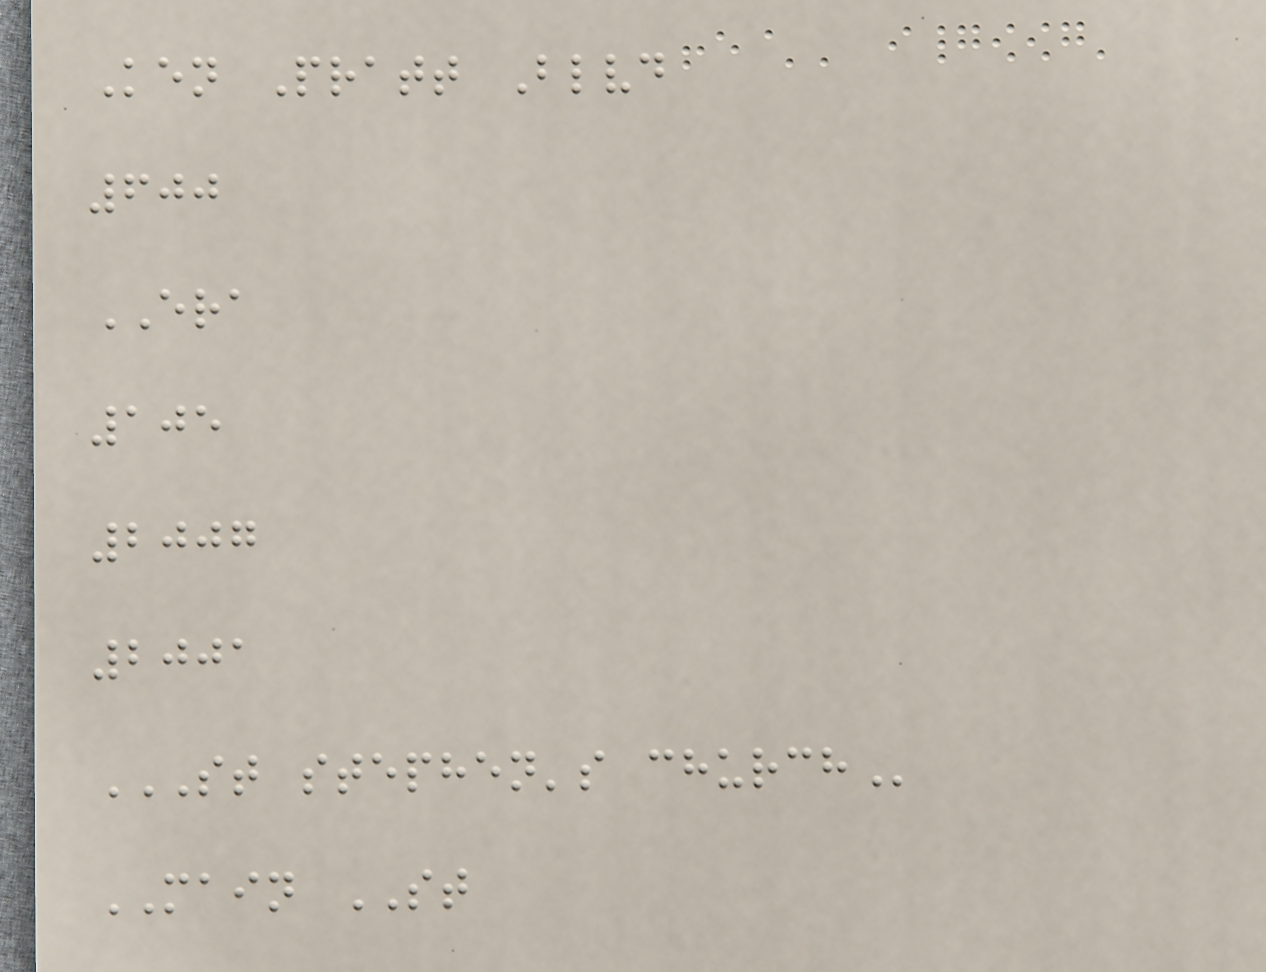Ken Pratt Blvd
600
ERA
105
2007
2001
ST STEPHEN'S CHURCH
MAIN ST
